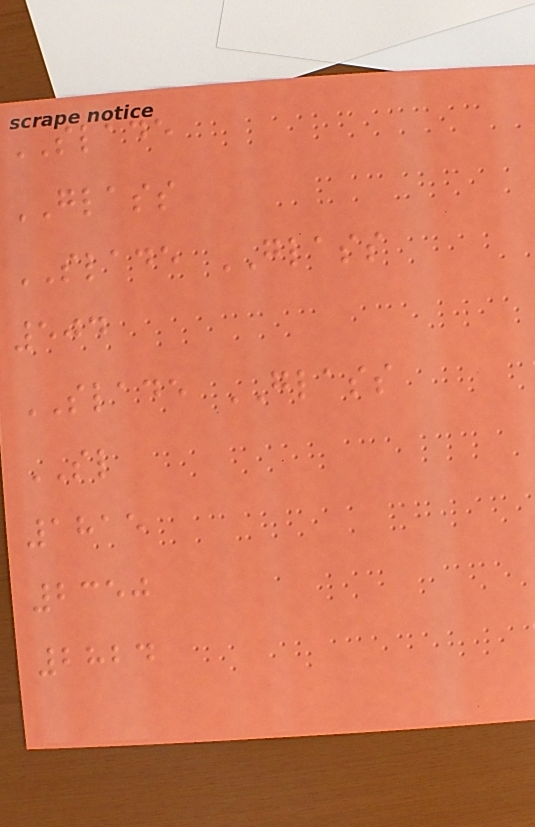SLADE
GLASS
SLADE GLASS
504
SLADE GLASS
SL
1815
2350
2824
